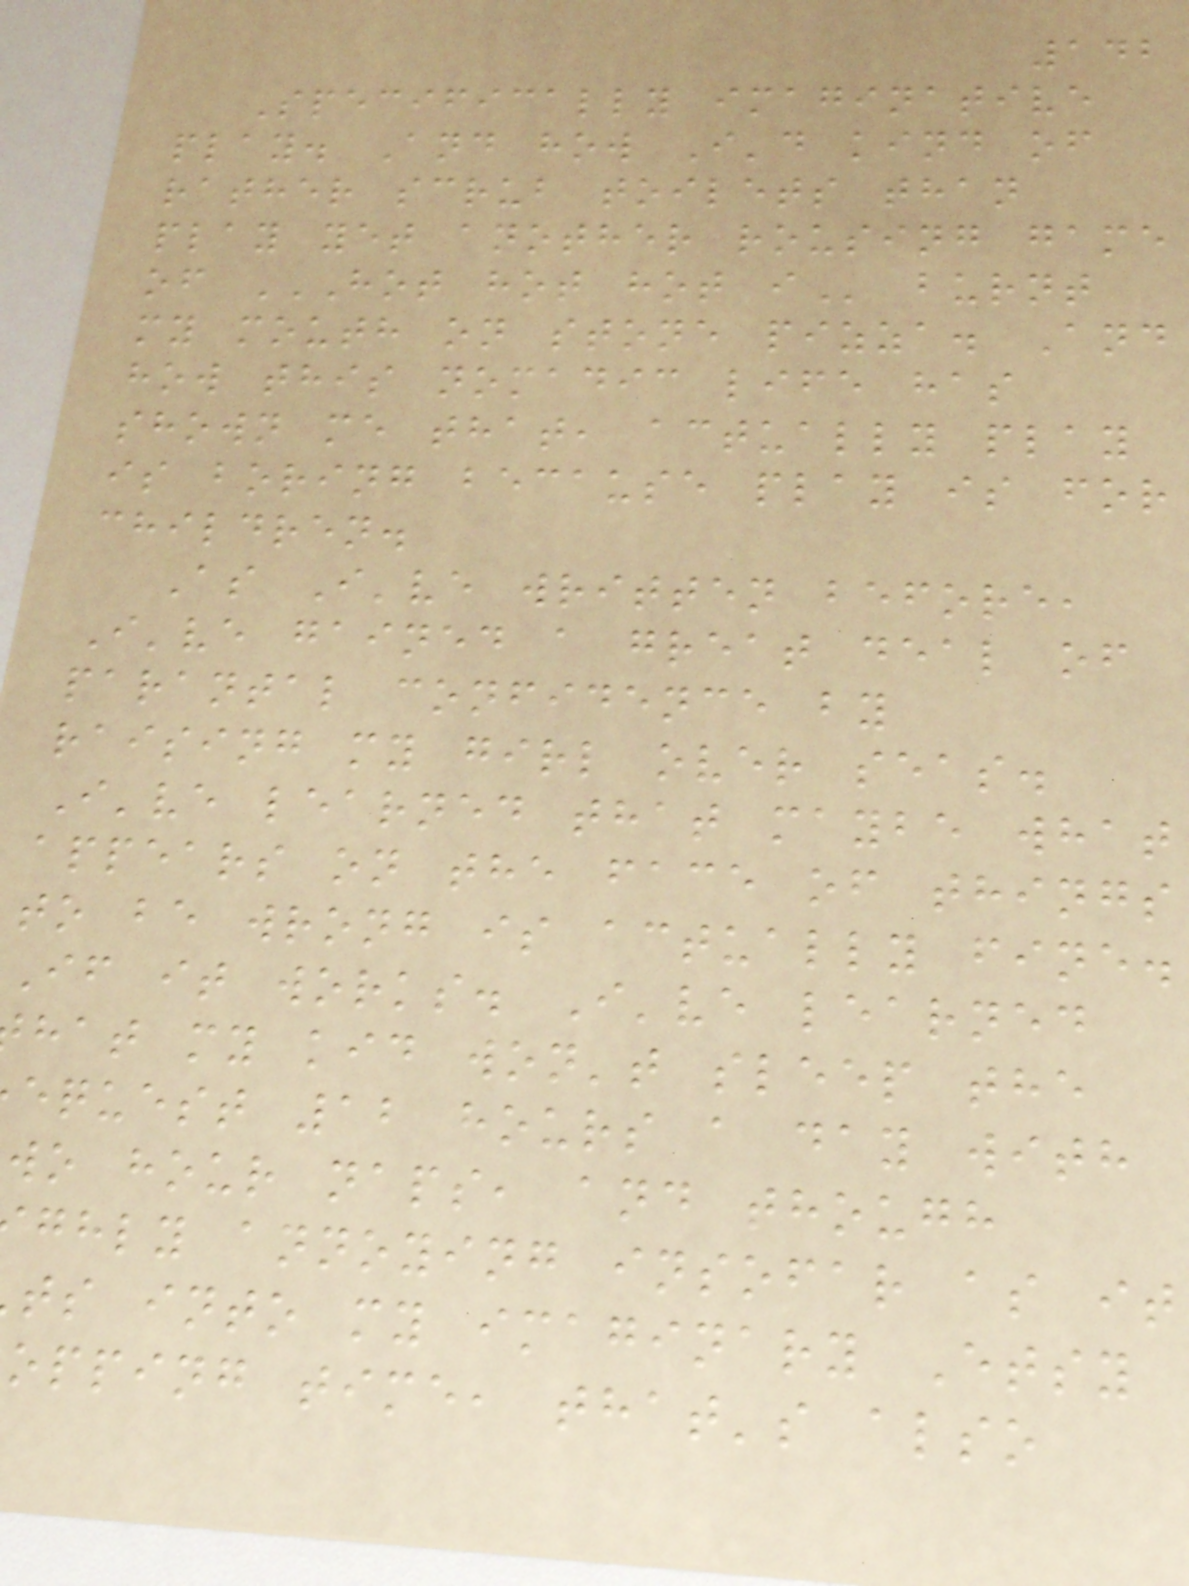142
Specifically imaginative
play. And how I'd kind of
rather scrub toilets than
play yet another rousing game
of HOT HOT HOT I burnt
my mouth on stone pizza. And
how this nomadic life has
shown me that, actually play
is boring because play is for
children.
As I've written before,
I've gained a great deal of
parantal confidence by
raising my girl over seas.
I've learned that maybe what
appears on the face of things
to be wrong is actually fine.
If it works. I've learned
hat my kid won't sleep the
equest 12 hours a day with
wo hour naps, and though
ghly annoying insofar as it
ts into my imaginary Etsy
opping time, that's also
